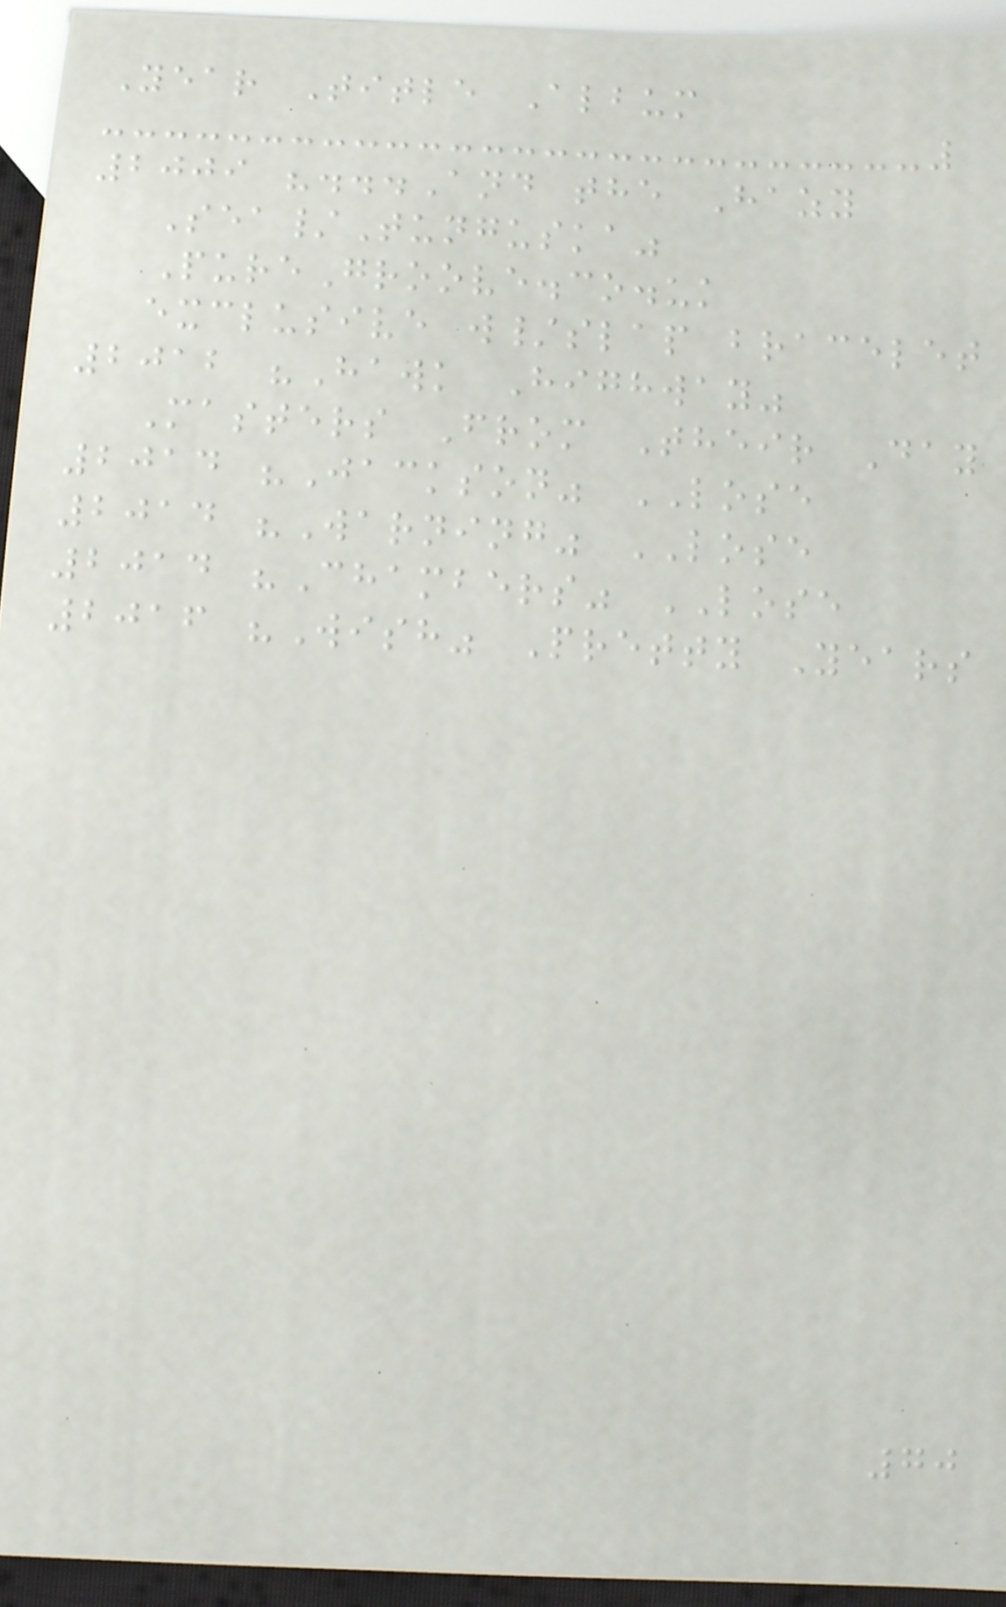Year Title Album
2009 "...And the Hazy
Sea/Tunguska"
PureGroove.co.uk
exclusive w/slap bracelet
2012 "Hawk Highway"
Masters From Their Day
2014 "Jackson" LOSE
2014 "Warning" LOSE
2014 "Chambers" LOSE
2016 "Wish" Pretty Years
70
